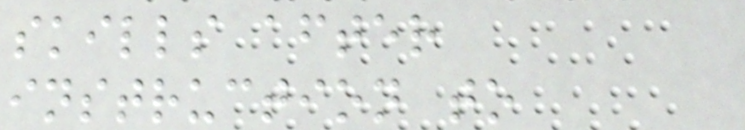skills after
instruction to
